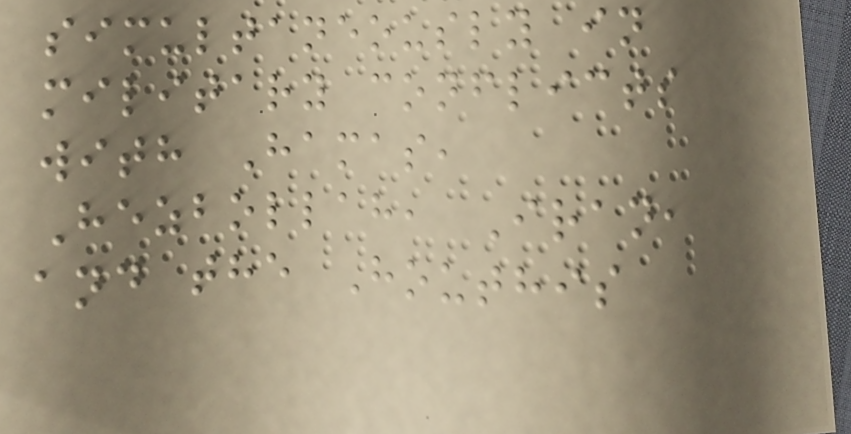simultaneously in
military conflicts
with Hamas,
Hezbollah, Iran,
and the Houthis
